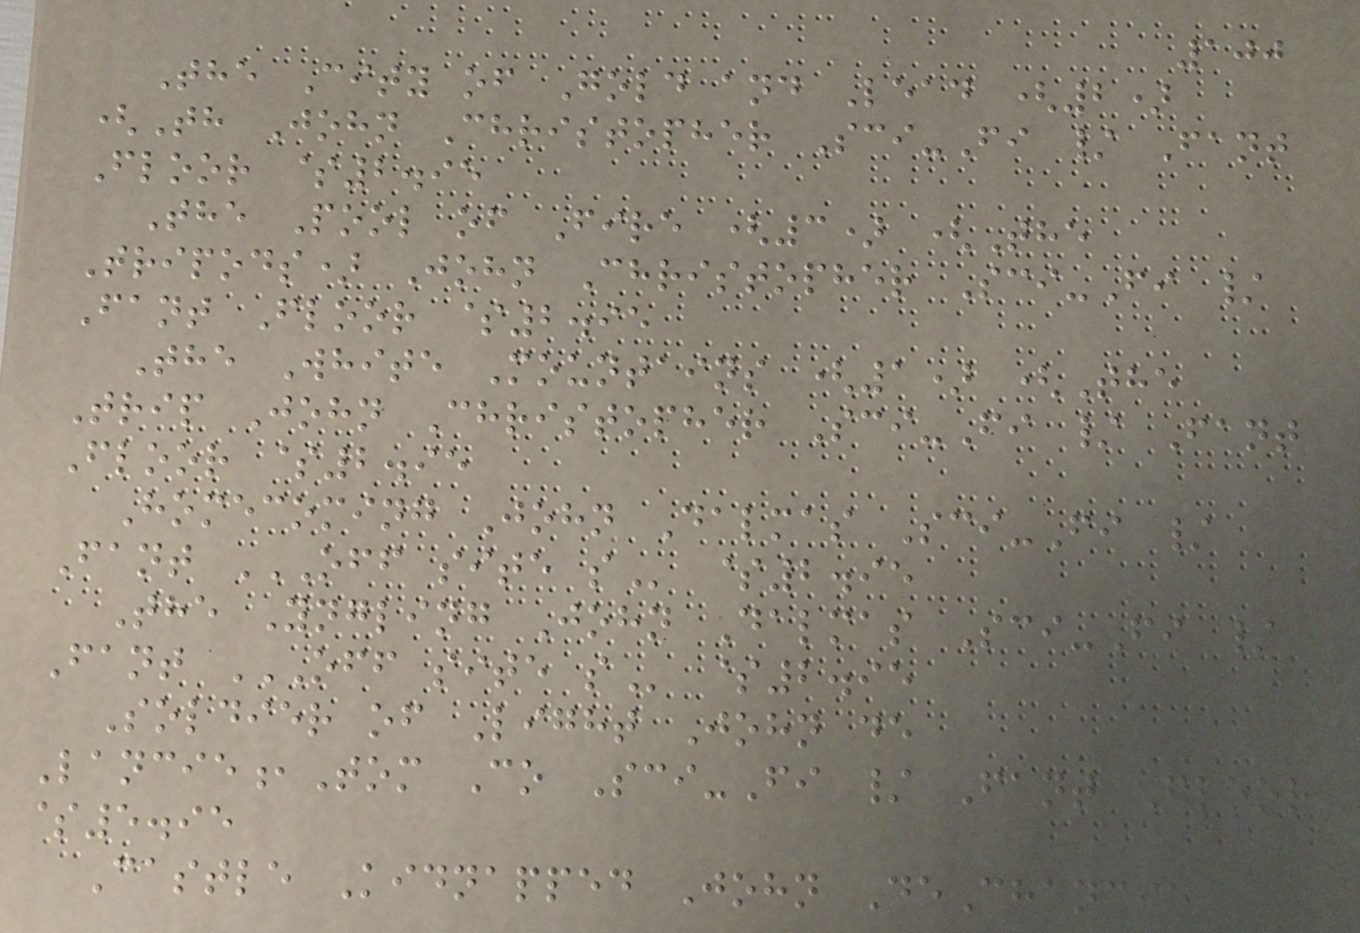100
The City of Gold and Lead (2)
(Th John Christopher Sci-Fi / Fant
Floor $2.95
The Pool of Fire (3) (The
Tripods) John Christopher Sci-Fi /
Fant Floor $2.95
The White Mountains (1) (The
Trip John Christopher Sci-Fi / Fant
Floor $2.95
Homecoming John Dalmas Sci-Fi /
Fant OFF SITE S $2.95
The Yngling John Dalmas Sci-Fi /
Fant OFF SITE S $2.95
Soldier of Light John de
Lancie,Tom Co Sci-Fi / Fant Floor
$5.95
Castle Kidnapped John DeChancie
